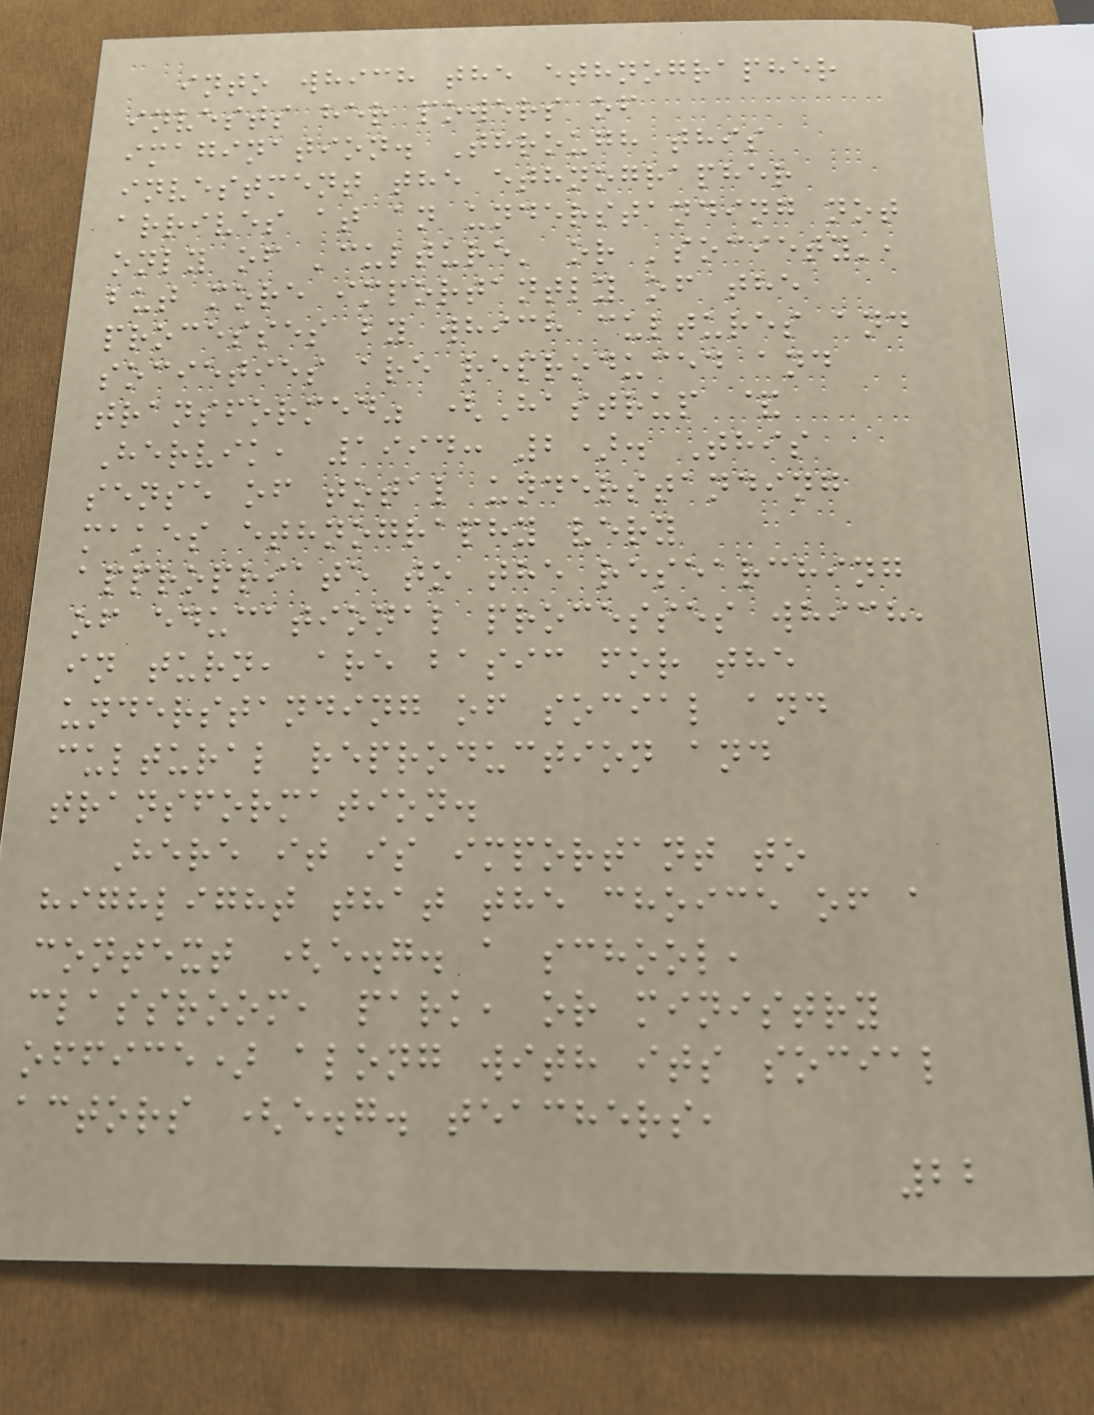into which the ethnographer
invests her powers of
imagination. Through this
investment the ethnographer
arrives at an understanding not
only of 'culture' or 'society',
but more importantly of the
processes by which cultures and
societies are reproduced and
transformed" (Hastrup &
Hervik, 1994: 2). This
sense of total understanding
makes ethnography very
appropriate to the researching
of educational processes which,
in turn, are basic for the
understanding of social and
cultural reproduction and
transformation.
Here it is important to
highlight that the choice of a
context (e.g. a school,
classroom, park, or ministry
office) along with its social
actors (e.g. teachers,
22
